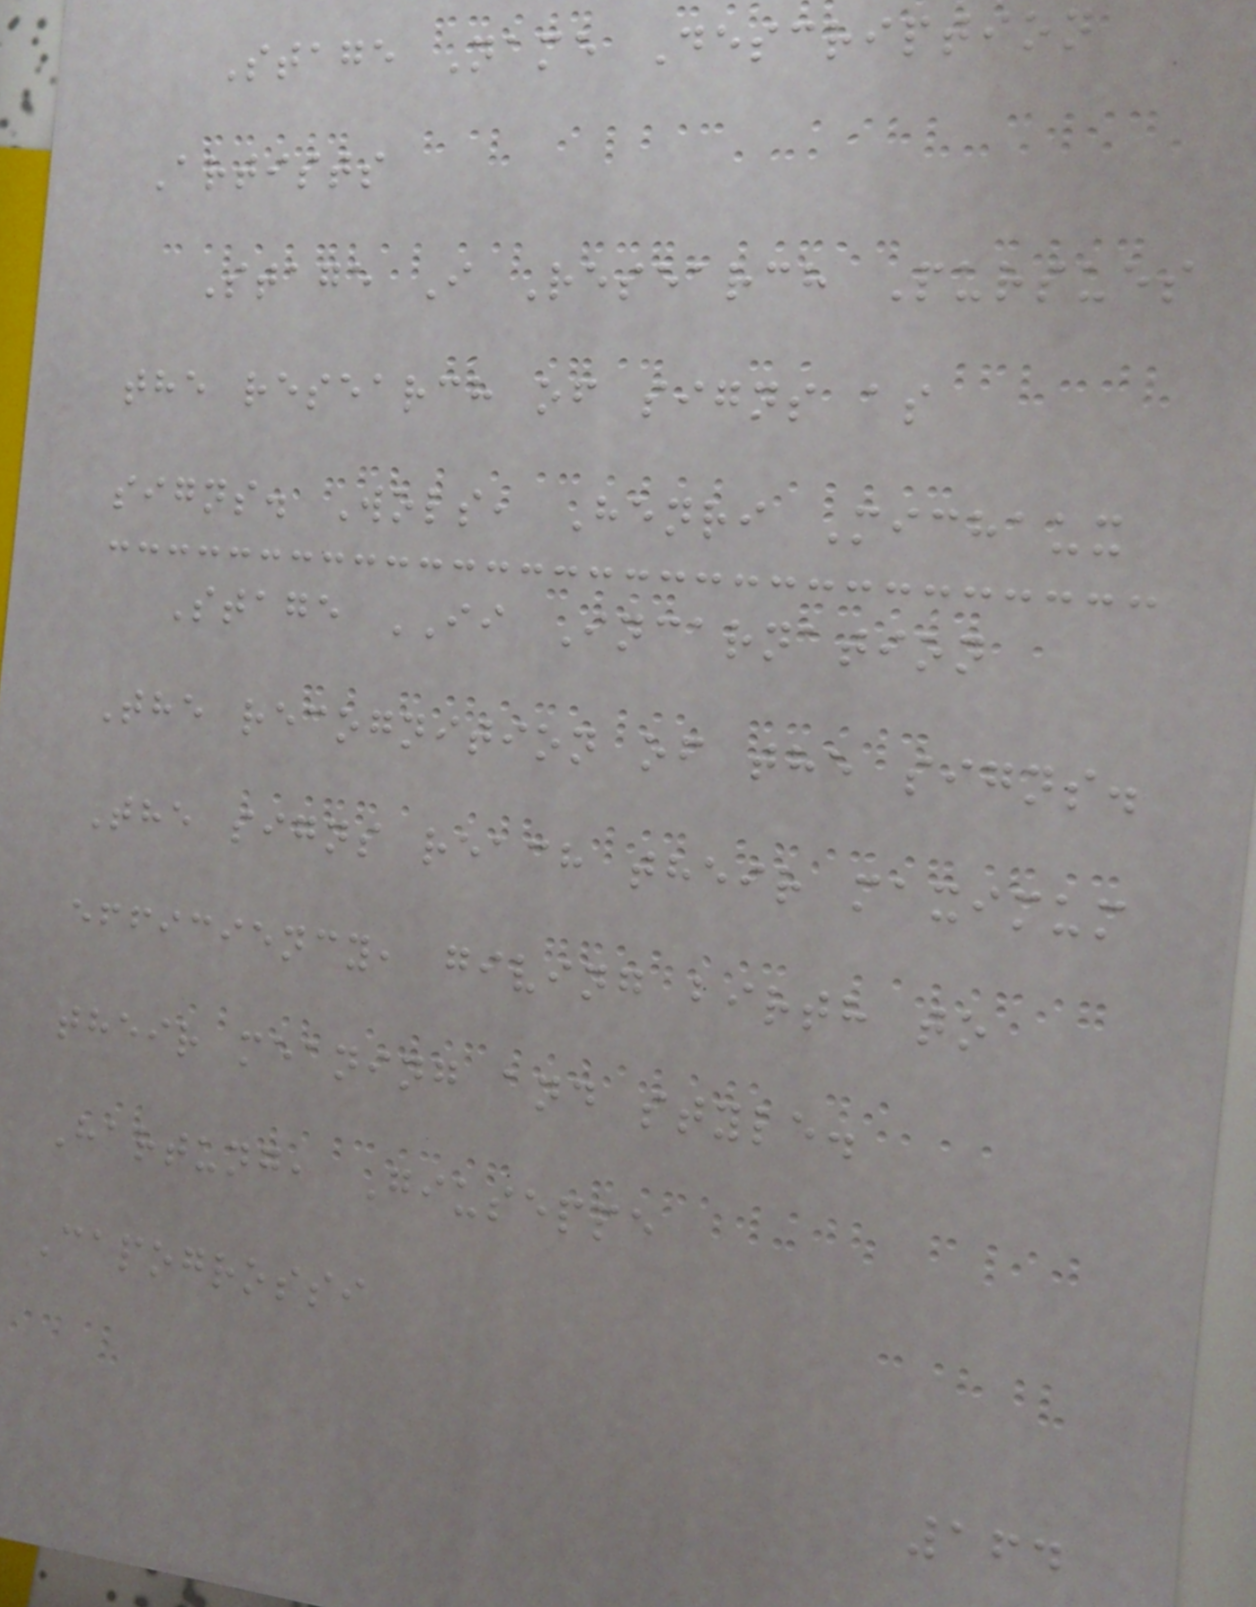Stage Name Description
Artists
Stage I Research Pursues
the research of signs as
signs. Wols, Henri Michaux
Stage II Incarnation
The recognition of the signs.
The signs reach their maximum
efficiency, giving birth to
their meaning and style.
Hartung, Giuseppe
Capogrossi
164
